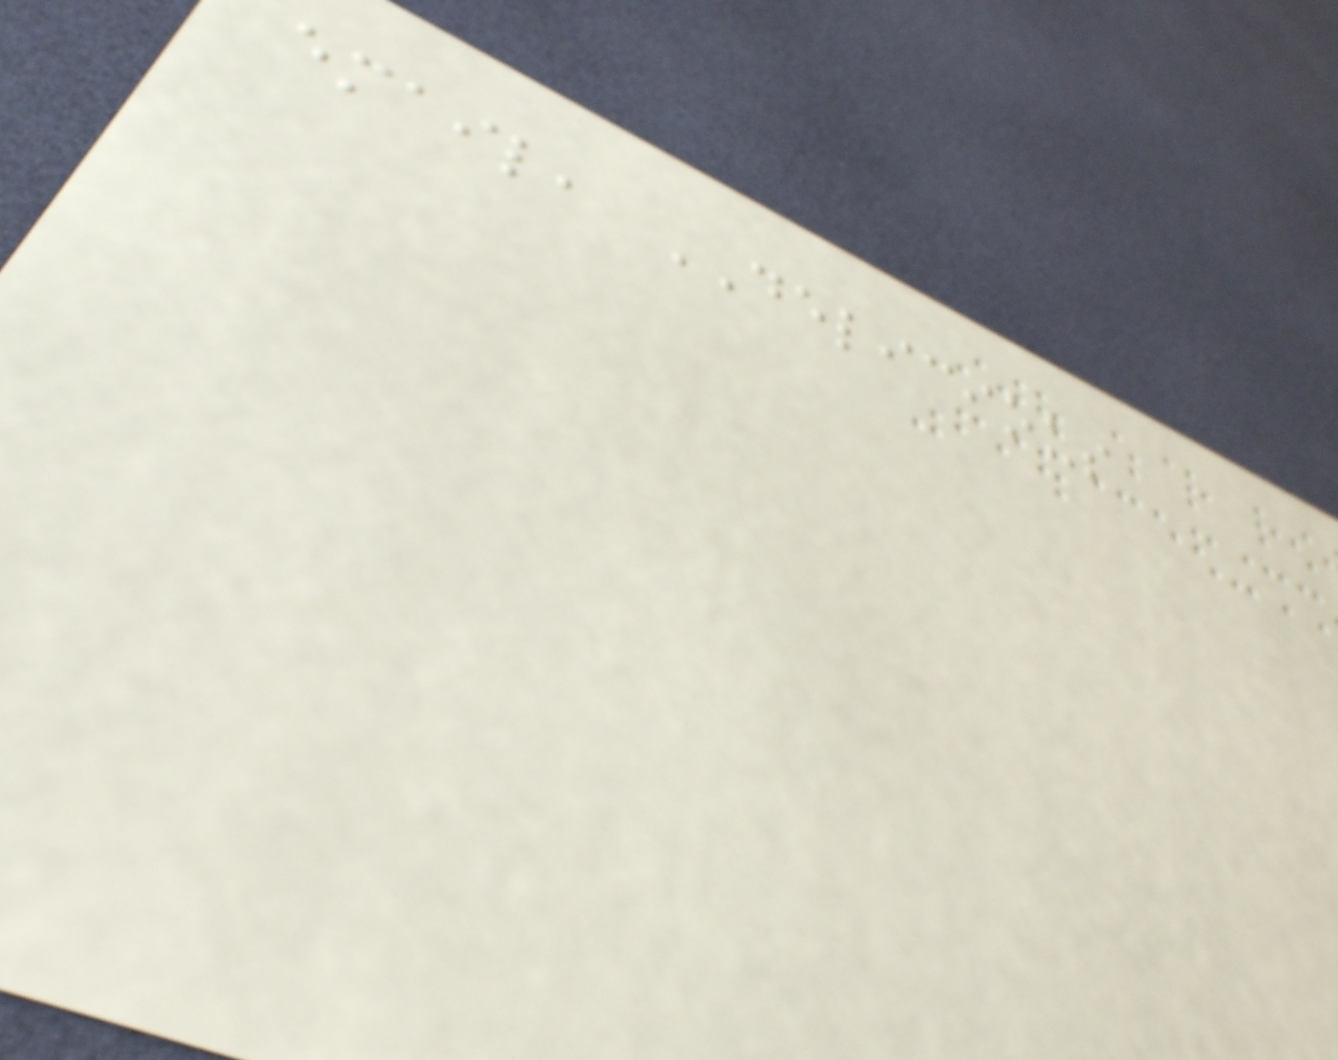email, DELICIOUS
